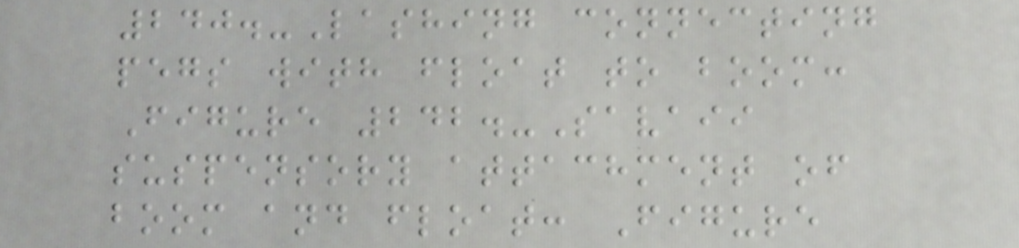240.-Lashing connecting
pegs with float to boom:
Figure 242.-Savaii
suspensory attachment of
boom and float: Figure
